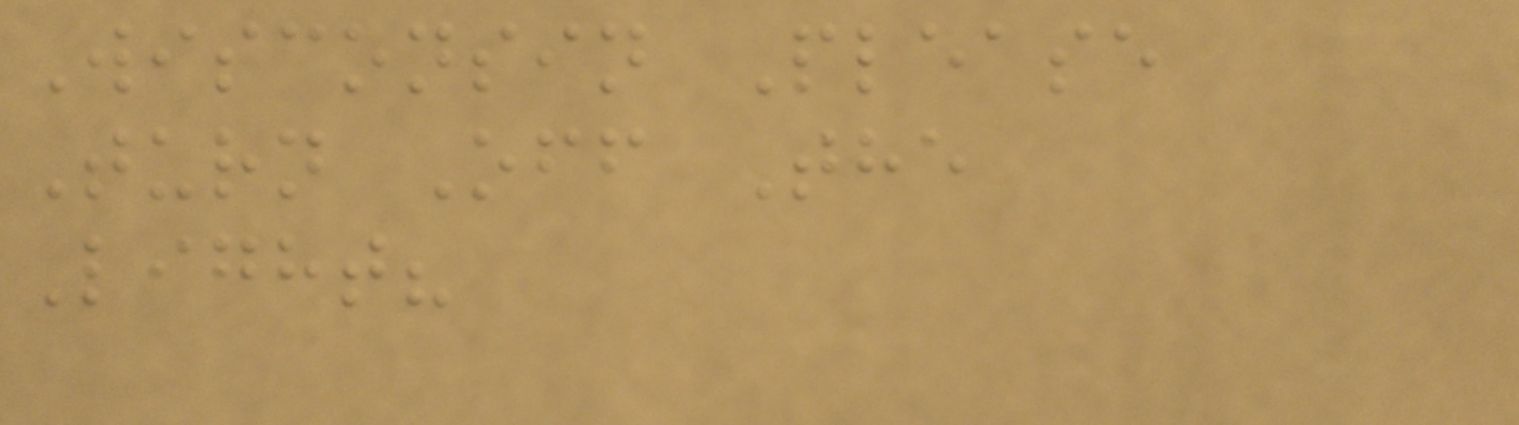Wisconsin Please
Turn Off The
Light?
